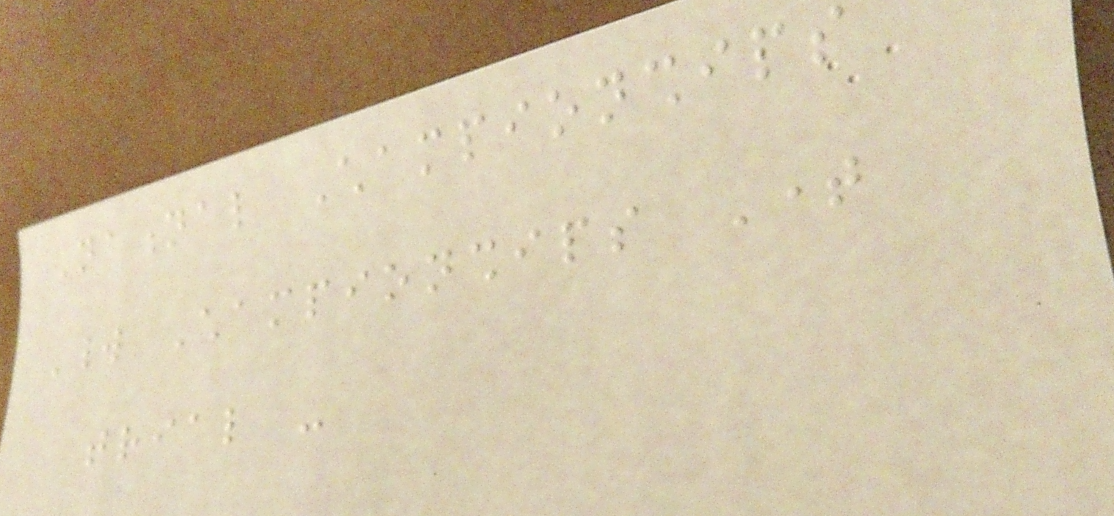National Championships
World Championships Time
trial -
